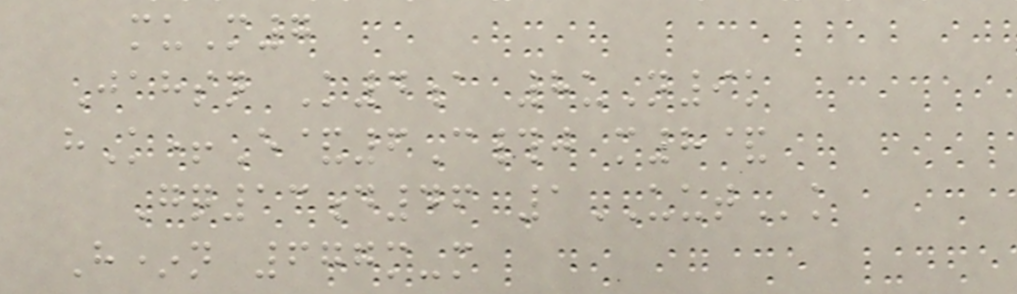muM7
Jahsn K4a 8uN9k
hK+E&6C#j m8&
Gq13d46 1UUTk
H*n 677m-m
